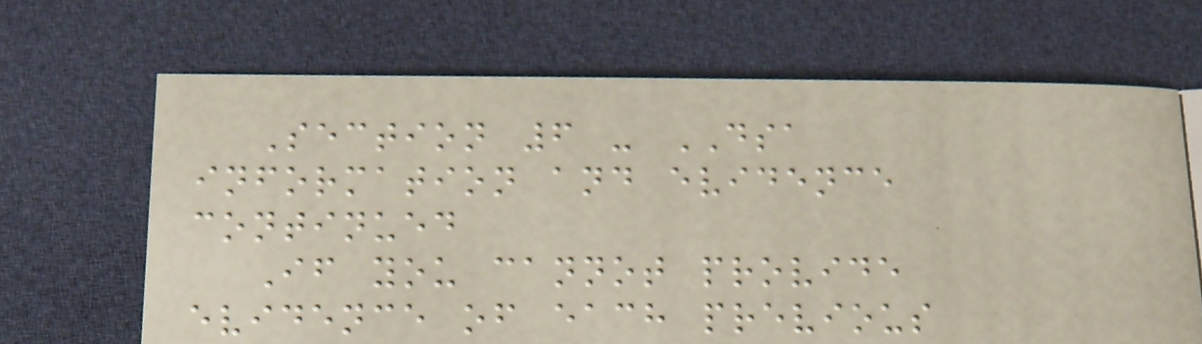Section 6 - DSA
information and evidence
continued
If you cannot provide
evidence of each previous
